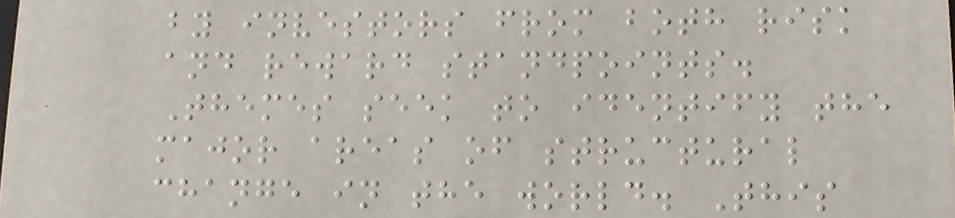by investors from both risk
and reward standpoints.
Themes seek to identify the
major areas of structural
change in the world. This
